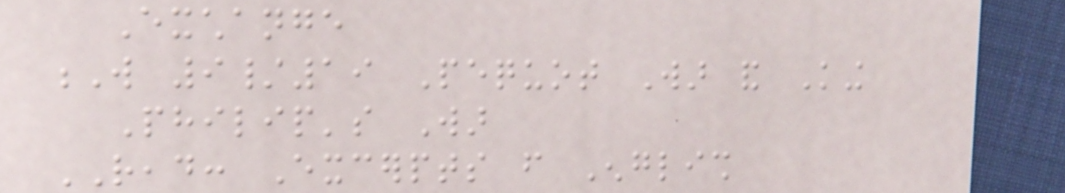Exchange
W 9/19 Pequot War and King
Philip's War
READ: Excerpts from English
